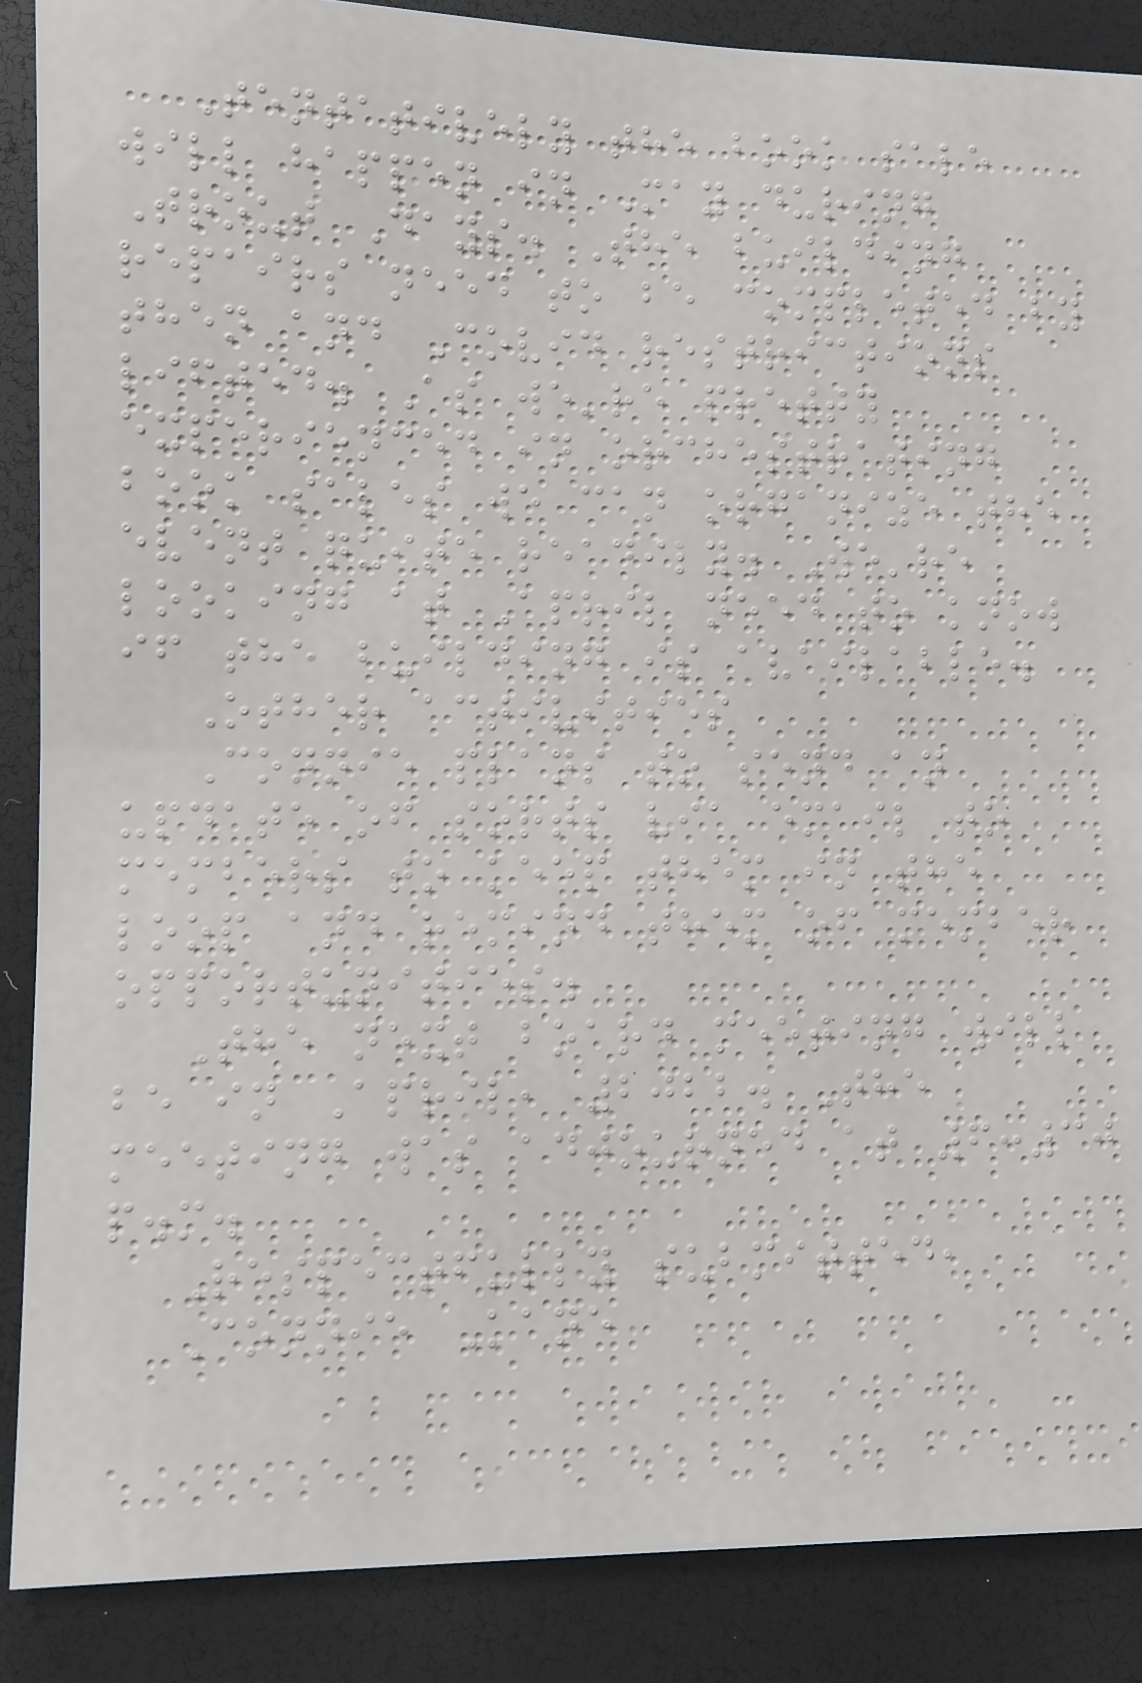Tentatively the book sale
will happen in May during
Trout Days. The building
repairs need to be completed by
then and Covid restrictions
lifted. As we're pretty
experienced in orchestrating
book sales we can organize the
event quite readily. We're
looking at April need to know
if the building is available.
Other activities
Connie plans to send an
update of sorts via email to
members to keep them in the
loop and remind them of member
opportunities.
The next board meeting will
be in April, 2022. The
meeting was adjourned at 6:30
p.m.
Respectfully submitted,
Connie Kane
